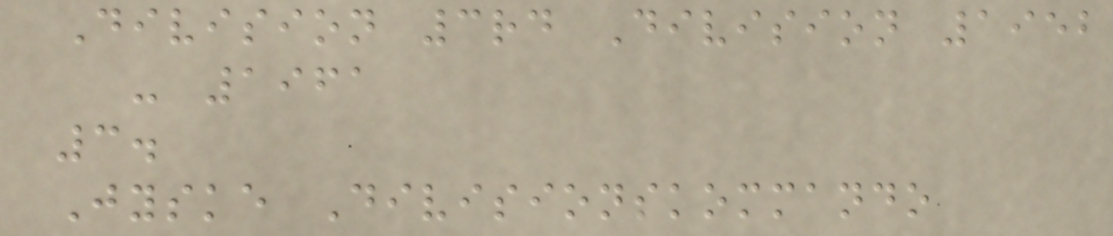Division 3rd Division 1952
- 1961
3.
Jyske Divisionskommando
